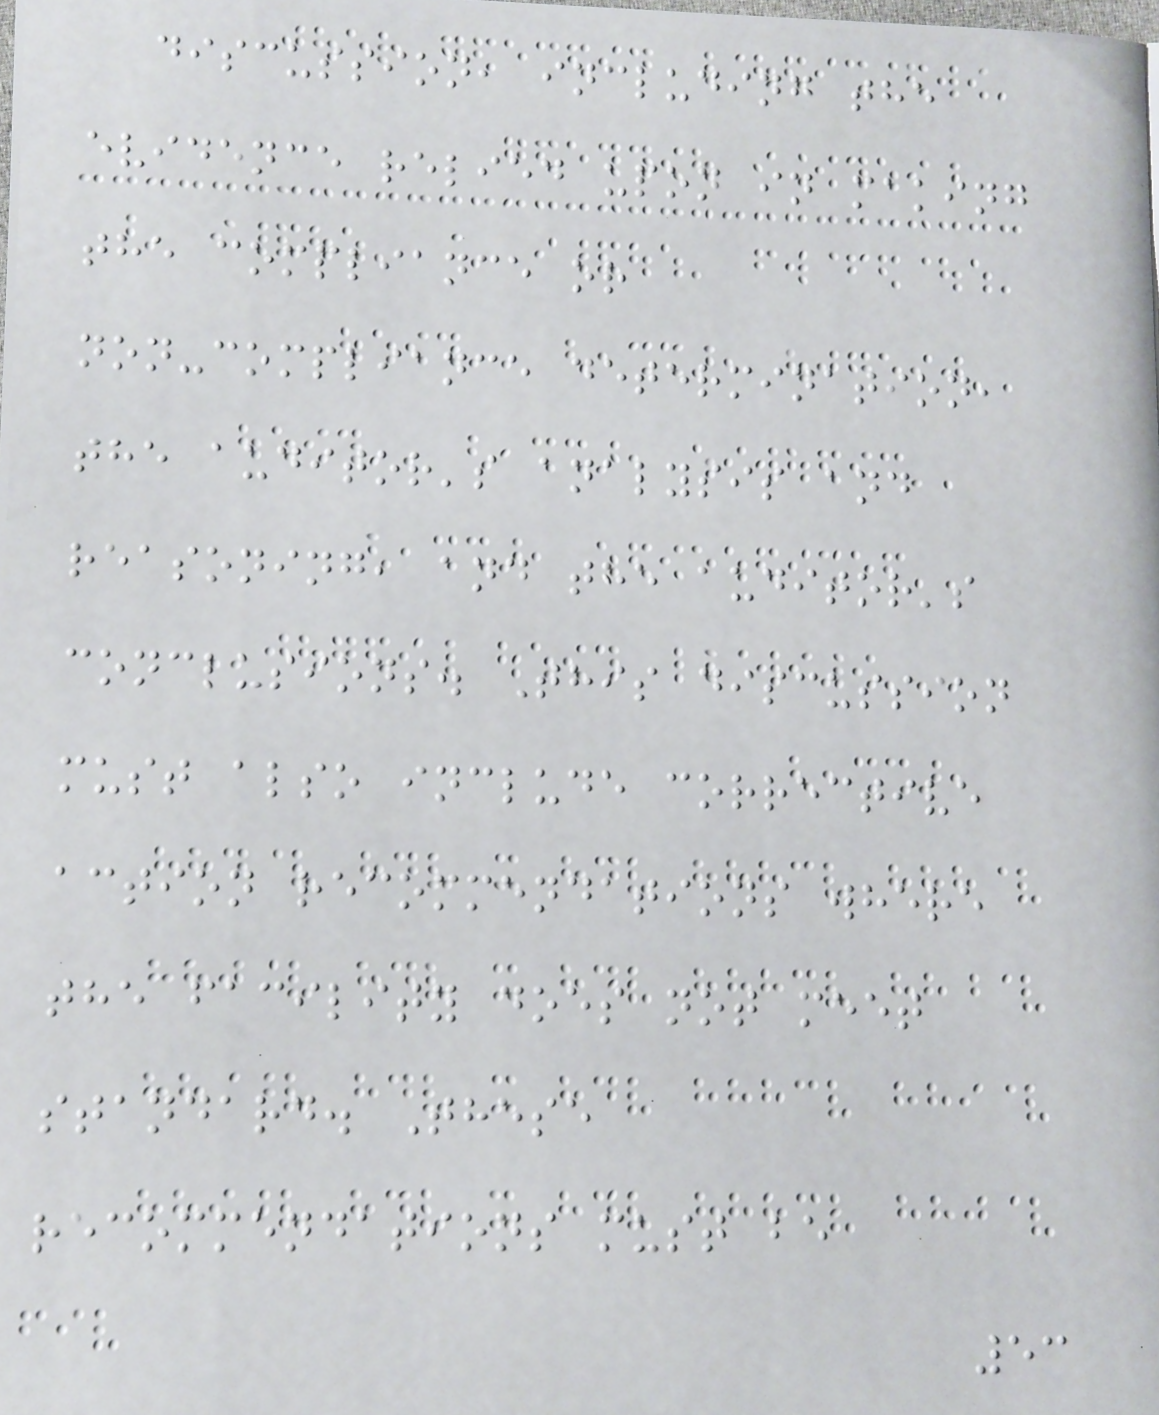discussion, including the
evidence relied upon in making
the compliance or
non-compliance determination,
the auditor's analysis and
reasoning, and the auditor's
conclusions. This discussion
must also include corrective
action recommendations where
the facility does not meet
standard. These
recommendations must be
53
